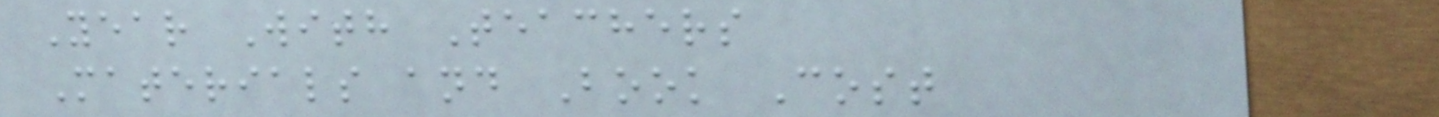Year With Teachers
Materials and Book Cost
